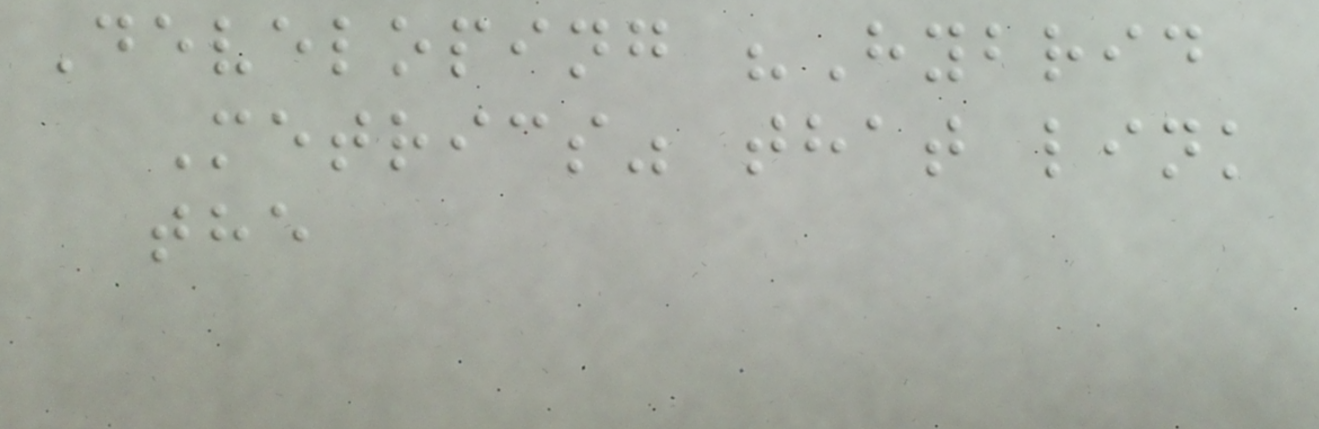Developing "Hybrid
Metrics" that link
the
